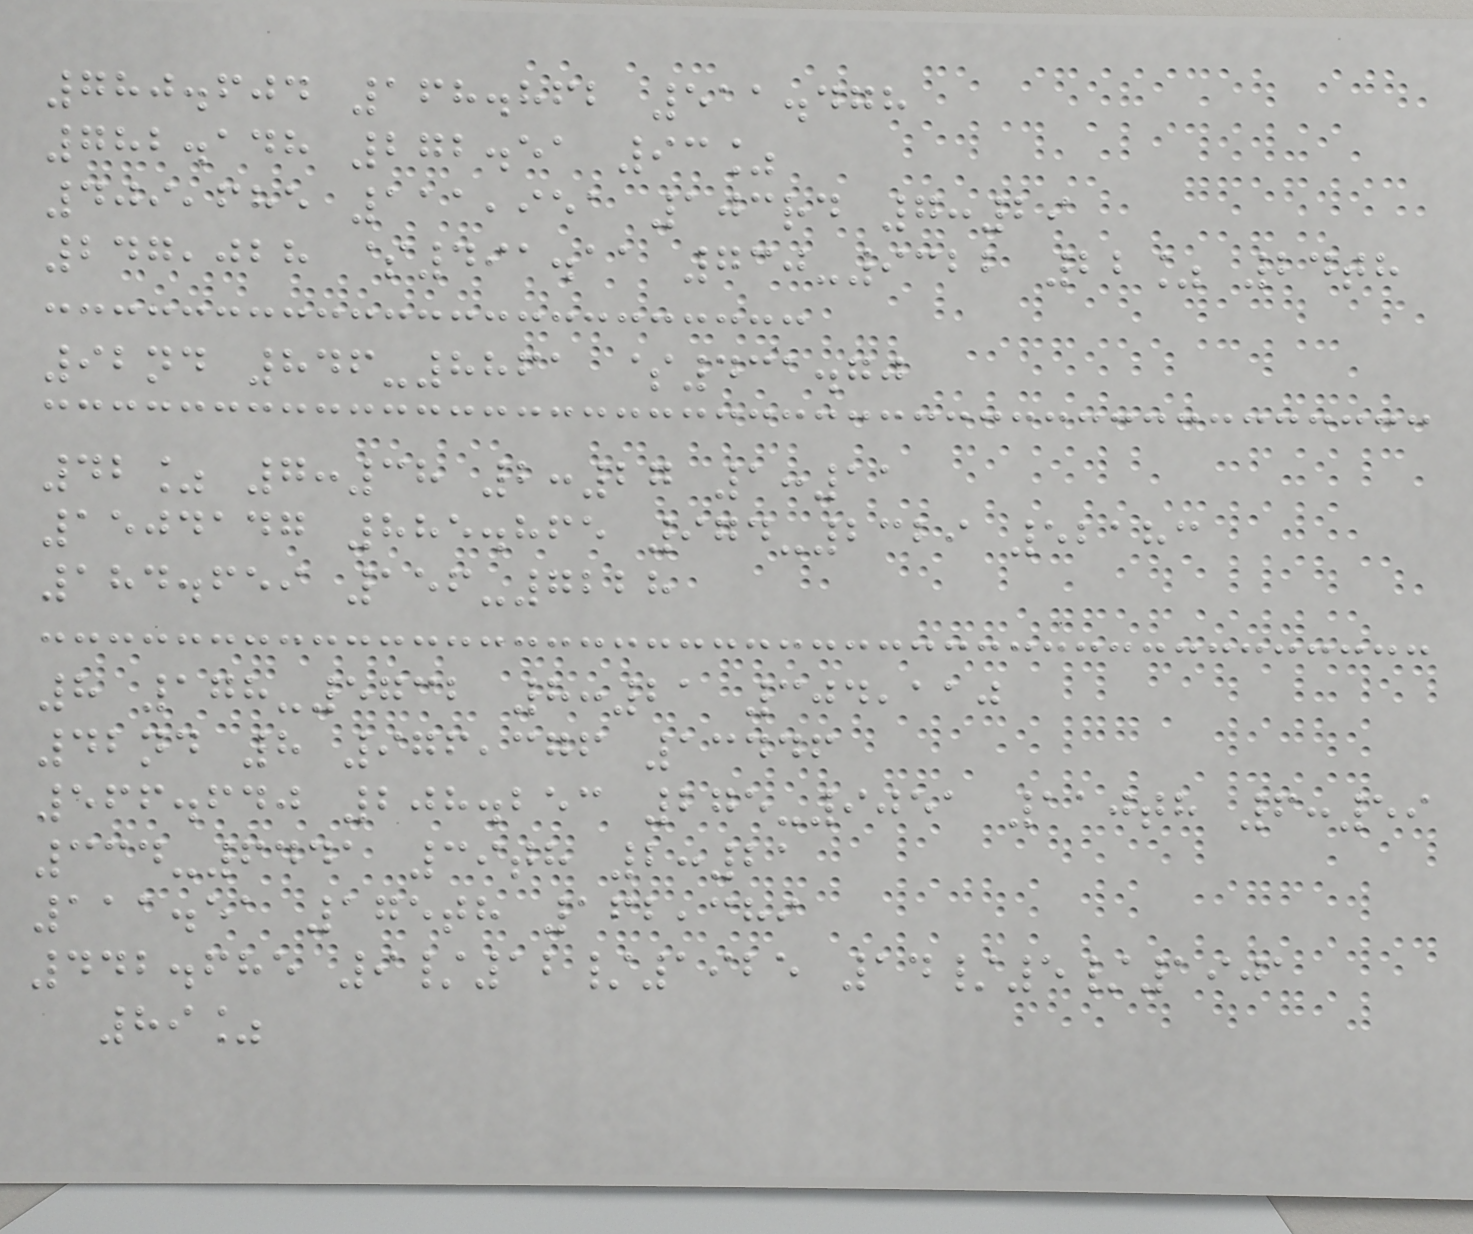780.604 168.862 511.478
782.148 272.51 93%
409,685 111,951 103rd 7:29
247,028 $491.11 730-9322 22% 24th
92nd 846-8861 $431.70
42% 7:38 2:27 1:11
1504147 885.865 974-2329 52183
184.659 156-7228
8 178-5732 8:21 304,110
42nd 8 976,376 13446
566.640 208.253 275-9051 110th 6:59
334-6441 39th 2:21
111.51 175th 162,389
442.685 9/12/1925 14/5/1901
89%
